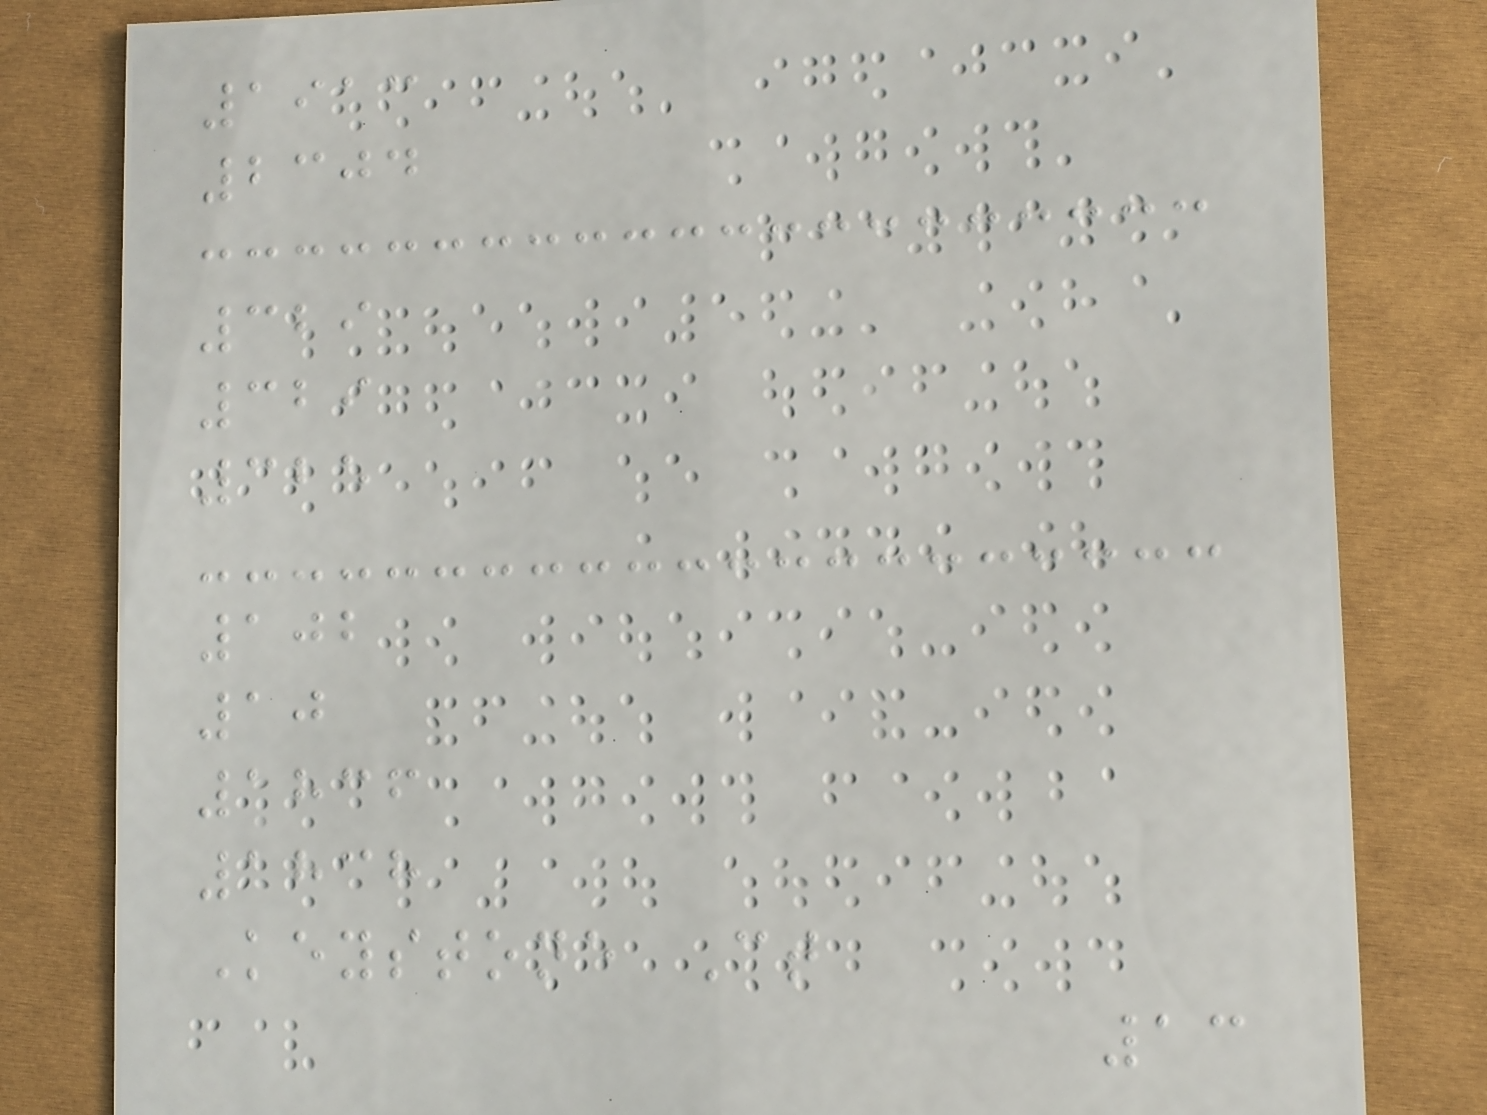1913
2304
329
329
325
102
10
1836
1838
Keystone Ct
13
